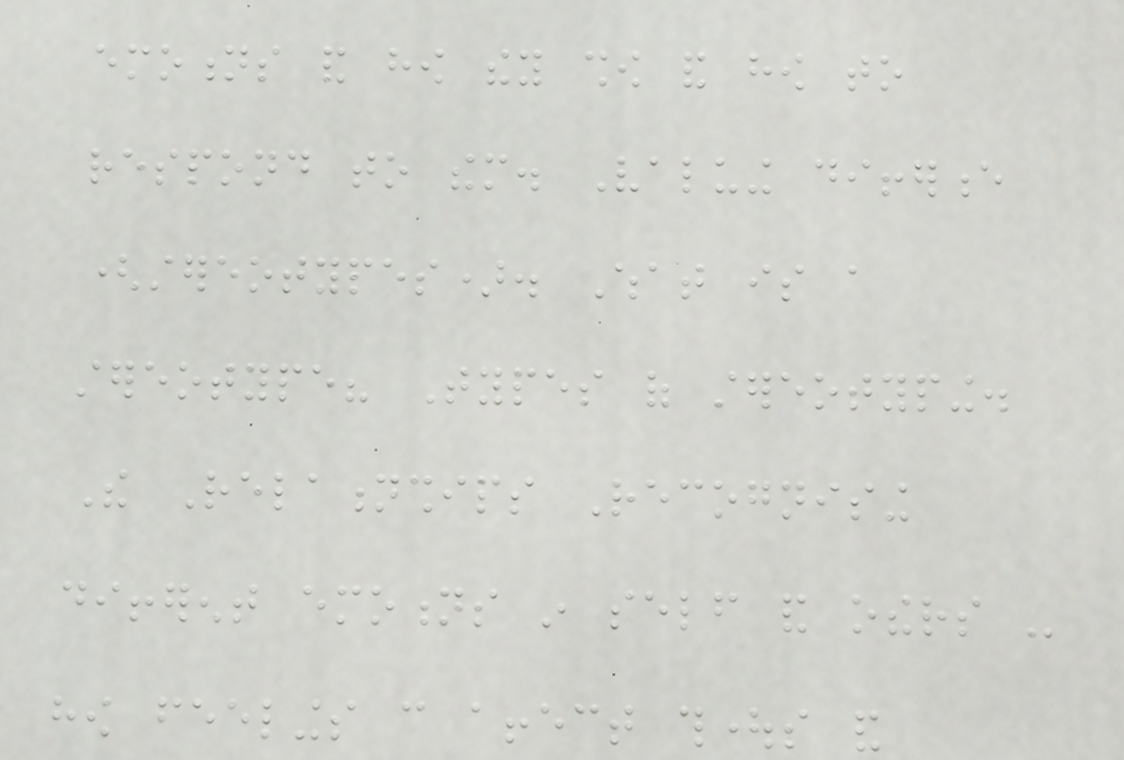emotions and how they show and how to
respond to them. Valuing difference
(stereotypes). What is a
stereotype? Types of stereotyping.
The Relationships Recognising
different emotions in self and others -
how feelings can affect thoughts and
